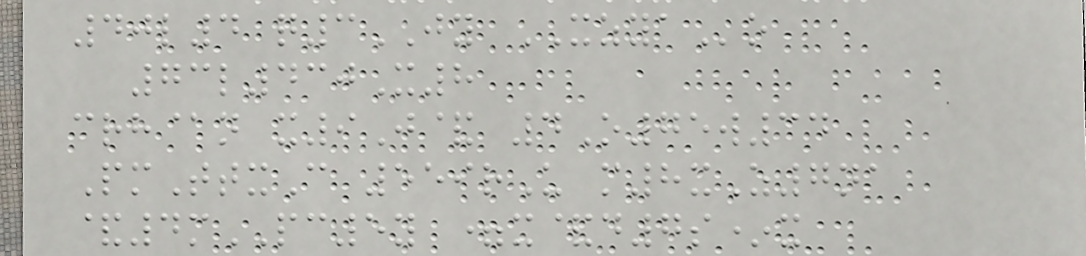40l4 q3JY XZYAo
73l430X8
crh@n x9J& 4O75w34
PmTtxC 559rU m8xZ7na
&4mPC5y =x&d7s*x
